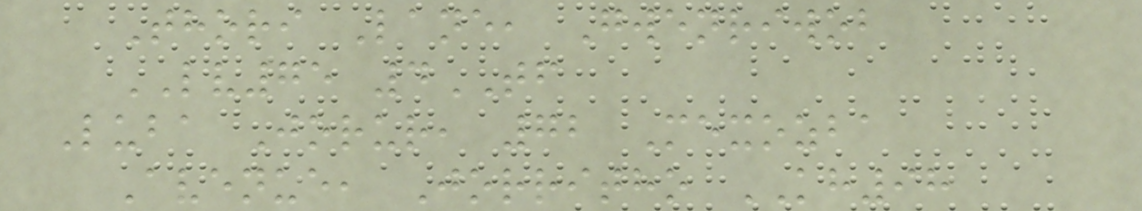Thori Lane, Gwenriwob
LV75 4TF
Luba Jorur, 72 Mexozba
Avenue, Jorritho KH98
